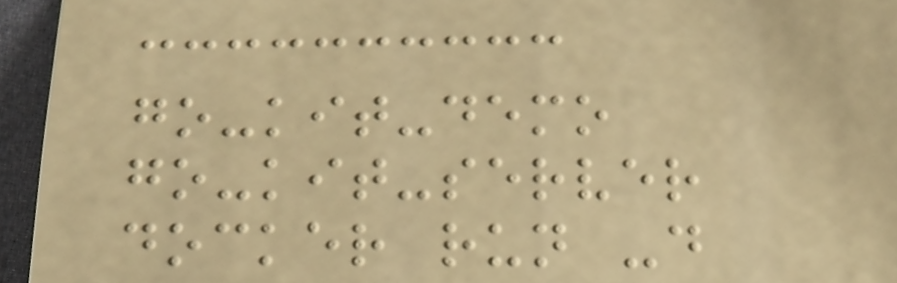go-kit-demo
go-kit-server
docker run -d
